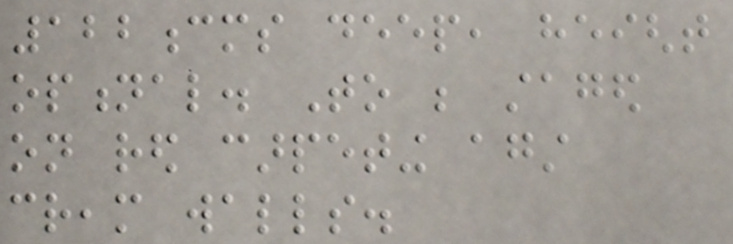122cms deep, height
optional. To be staged
on red carpeting against
cream walls.
